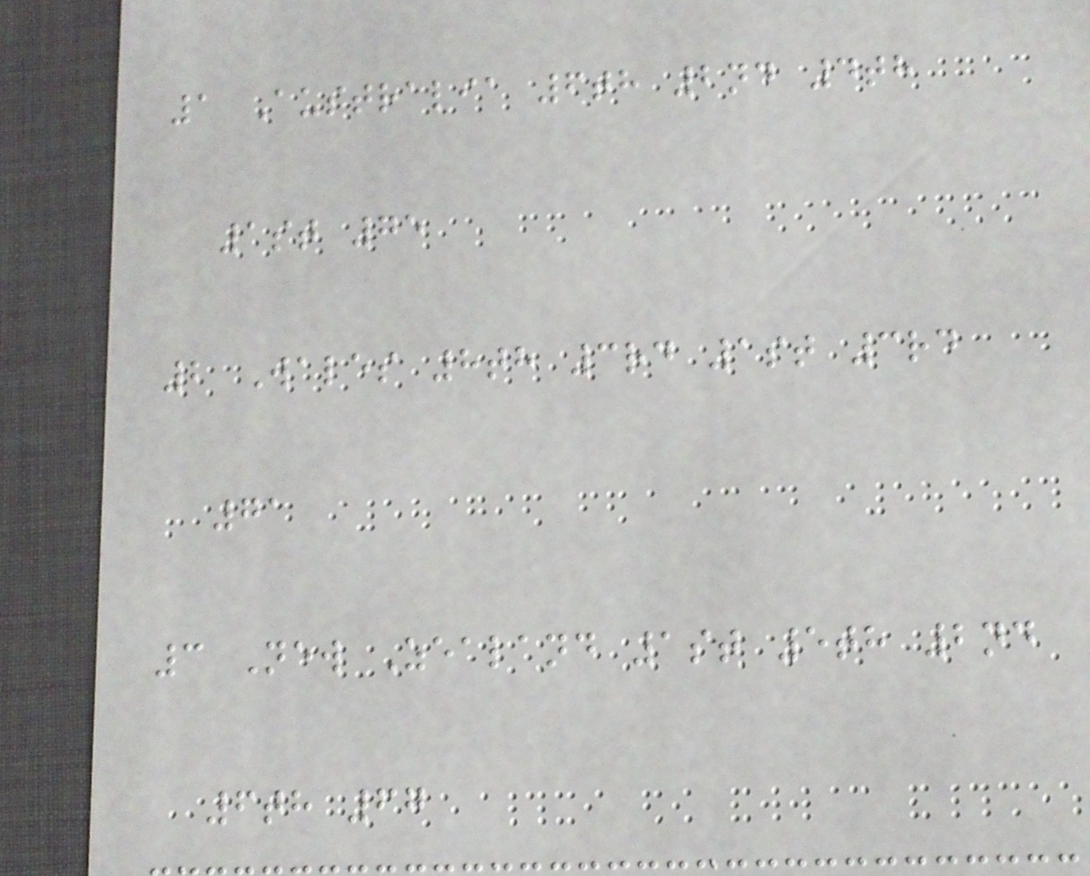1 Australia 6th 2nd 4th
1st 75
2 Wales 8th 3rd 1st 3rd
71
3 New Zealand 1st 5th 2nd
6th 67
